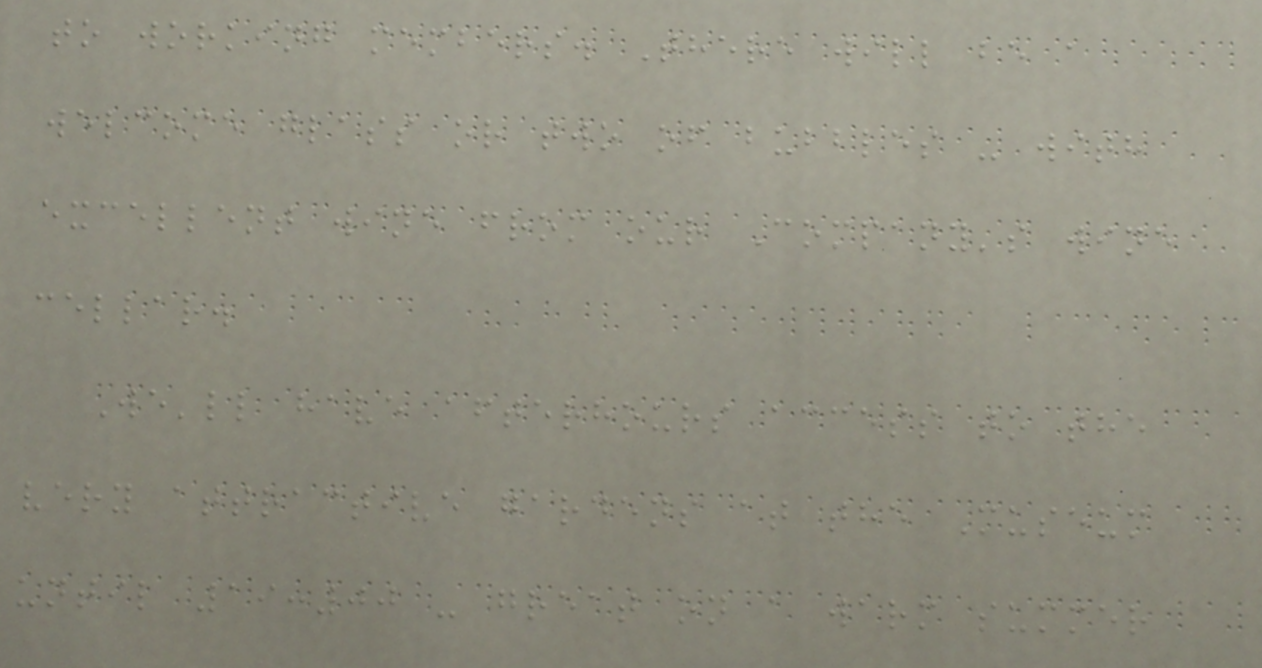to working members. There will be a
welcome glass or two of bubbles - with
excellent wine from our Company's wine
cellar.
We'll have afterhours access to the
very attractive gardens at the Museum
until 19:00 - great on a warm summer
